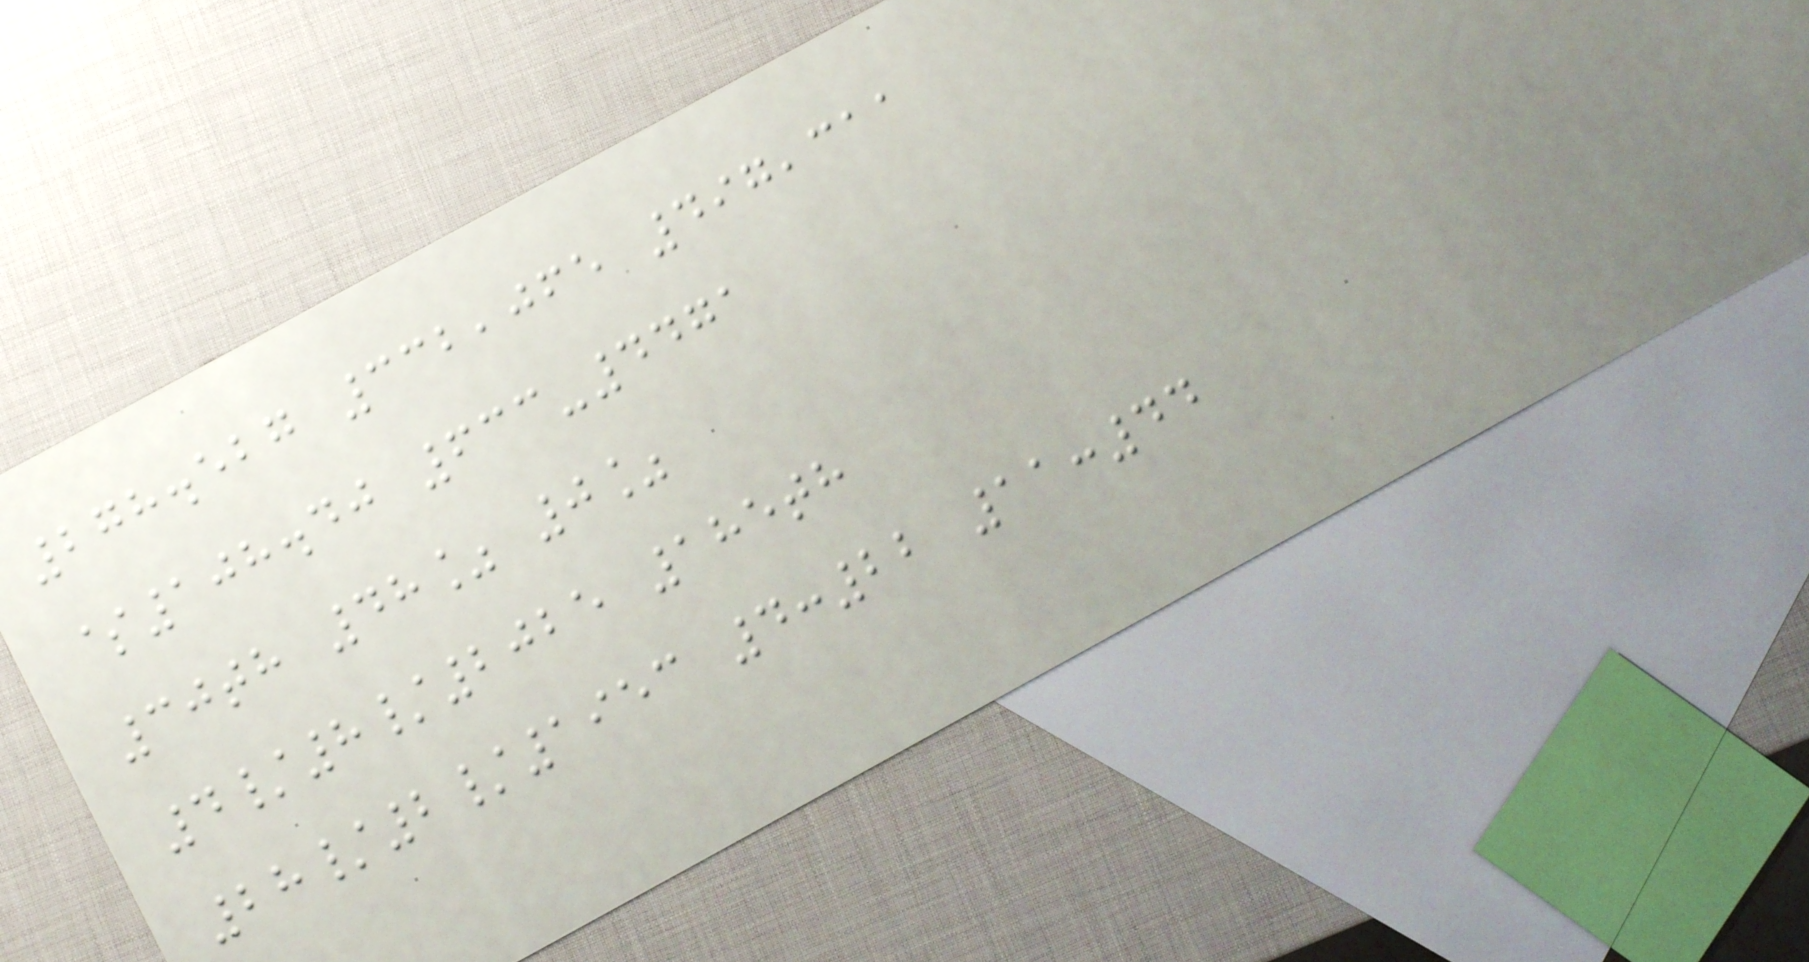278.527 332,065 497,311
$108.40 633-4471
30th 48% 0%
4/8/2025 185th
28/2/1953 4:22 11:44
